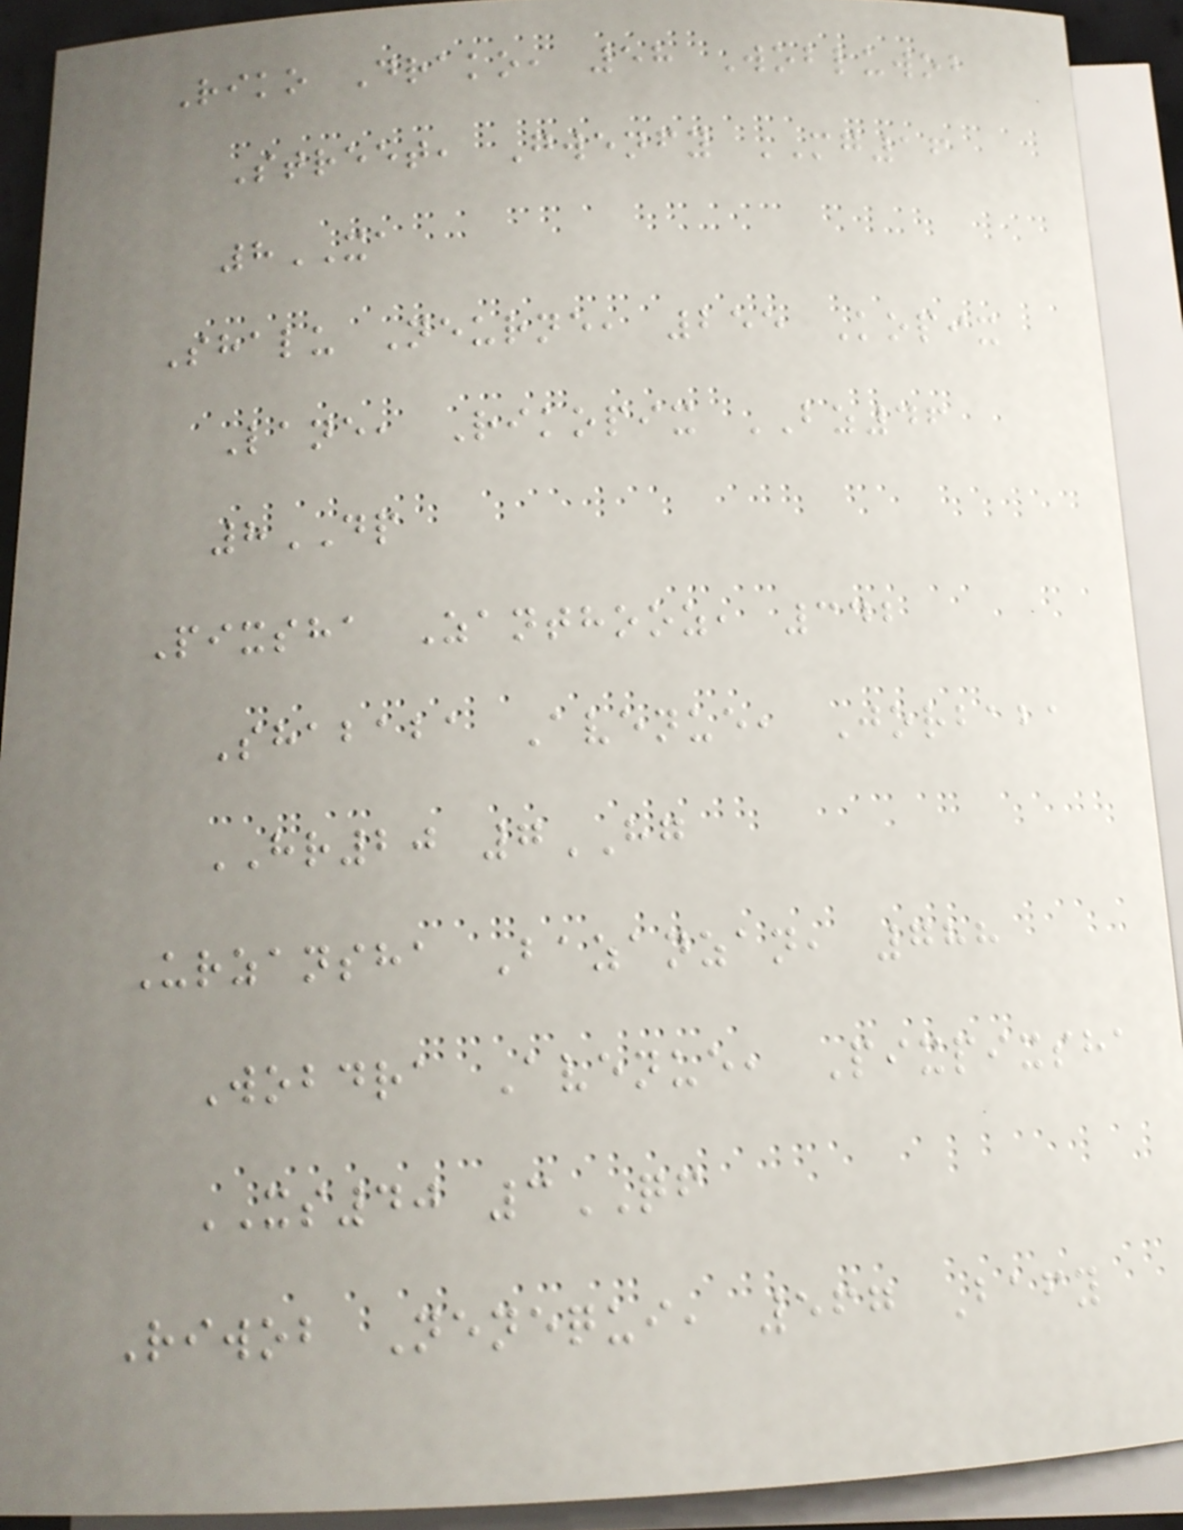Riko Drako, 58 Wobluwob
Street, Gwenfy MG16
8XA
Shalu Neurne, 255 Kopix
Lane, Rikopix BZ46
8DP
Pixsha Zanthooz, 342
Shababa Avenue, Jorbaba
HR20 7HG
Urzansha Bazanzan, 788
Wobdra Avenue, Pixpixsha
XS40 3QF
Riwob Nenequi, 567 Bafy
